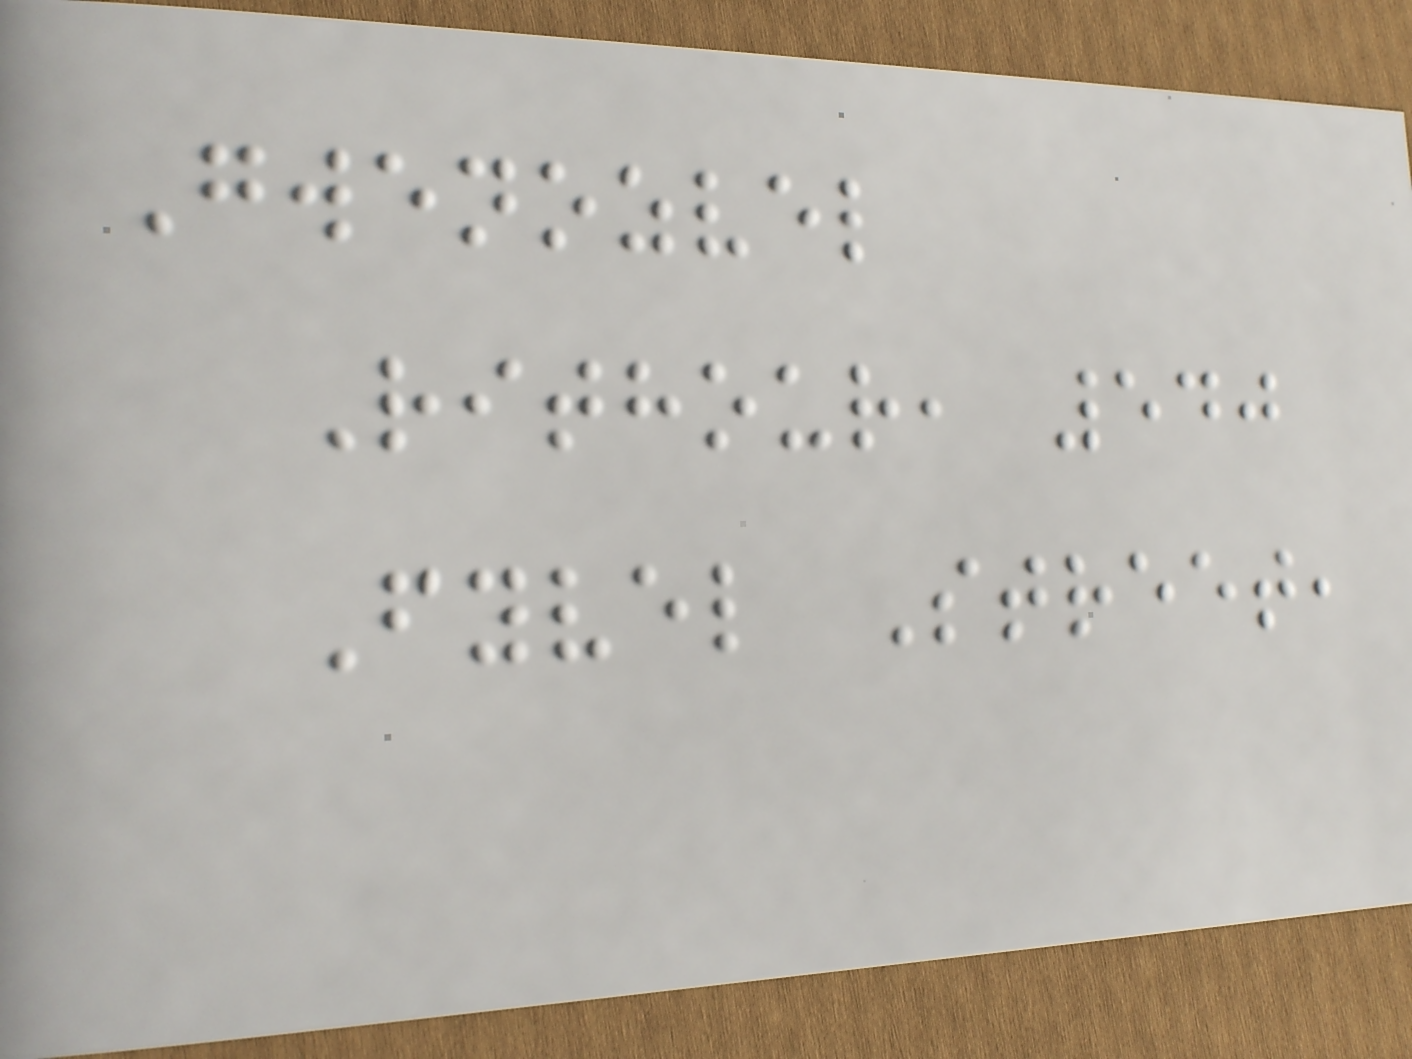Gwenozvel
Rithour, 540
Fyvel Street,
